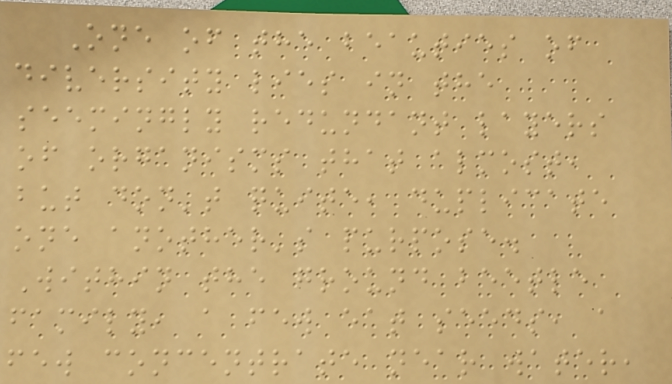One of the beauties of
diversity lies in the
seemingly redundant layers
of organisms that almost,
but don't quite, duplicate
one another's purpose.
Within the ground beetle
family, a few eat seeds, a
few concentrate near water,
